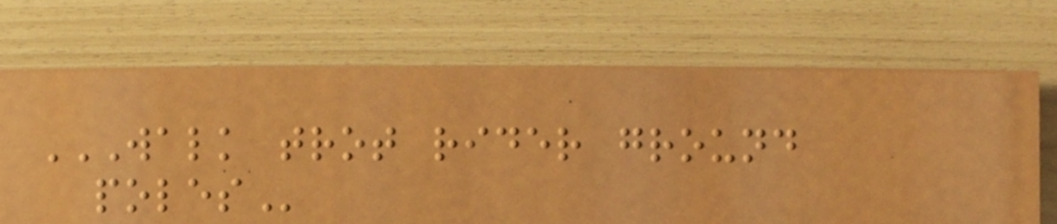WALK TROT RIDER GROUND
POLES
